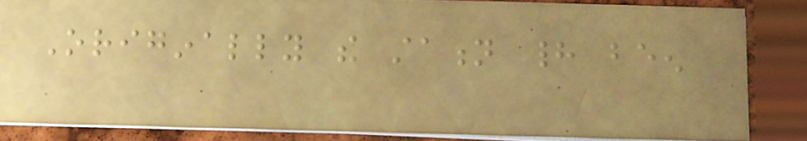Originally the station had been
